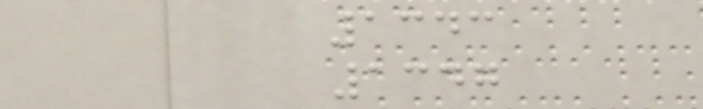1343
1347
